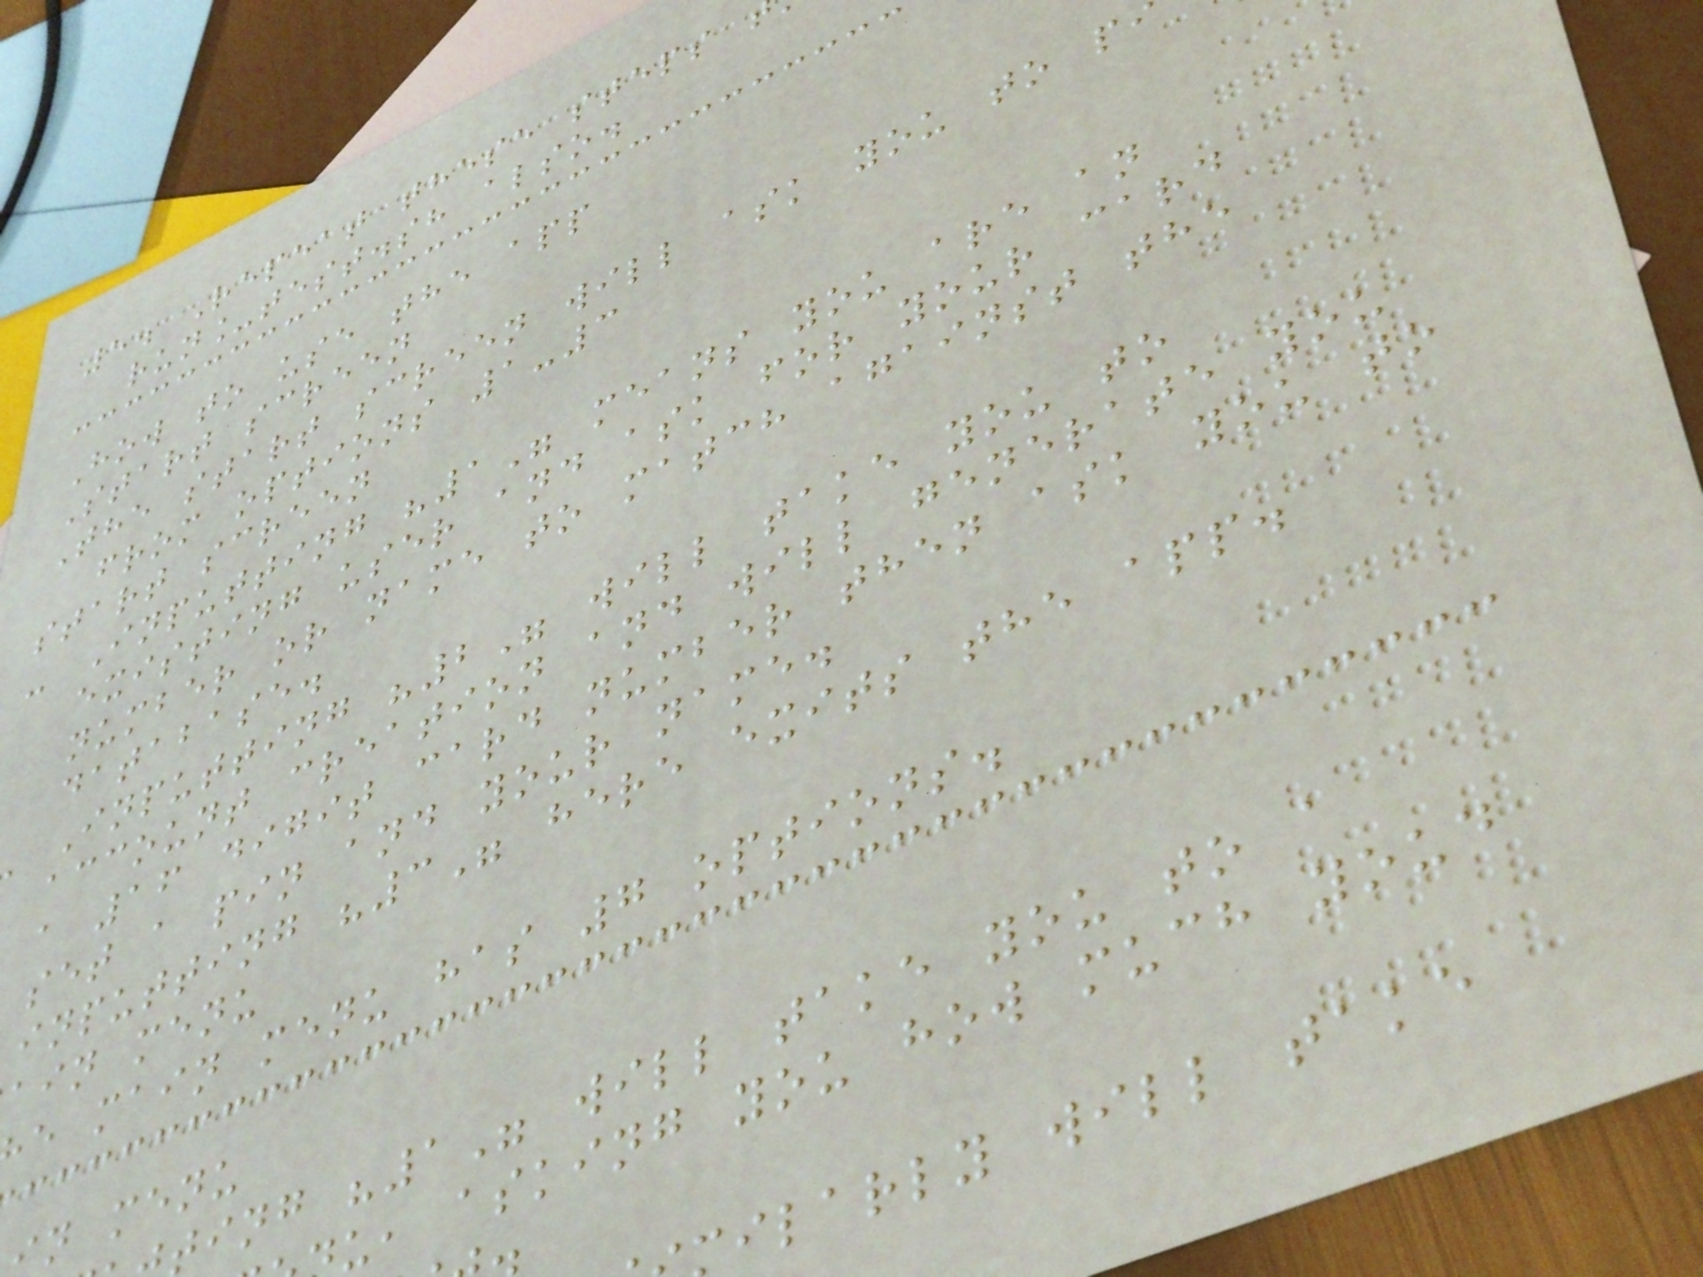5. Repeat these steps
run_test.sh also.
How to use the app
Start screen
The start screen will ask you to p
from options 1-3
start screen
- Inputting "1" means you are an
existing user and ask for your card
number or name to match against the
database.
Inputting "2" will take you to
account creation and will generate you
a 16 digit card number then ask you to
set a pin and your name.
inputting "3" here exits the app.
ain menu
e main menu has 7 options.
n menu
ting "1" will take you to a
u, asking you how much youd
ilarly will take
